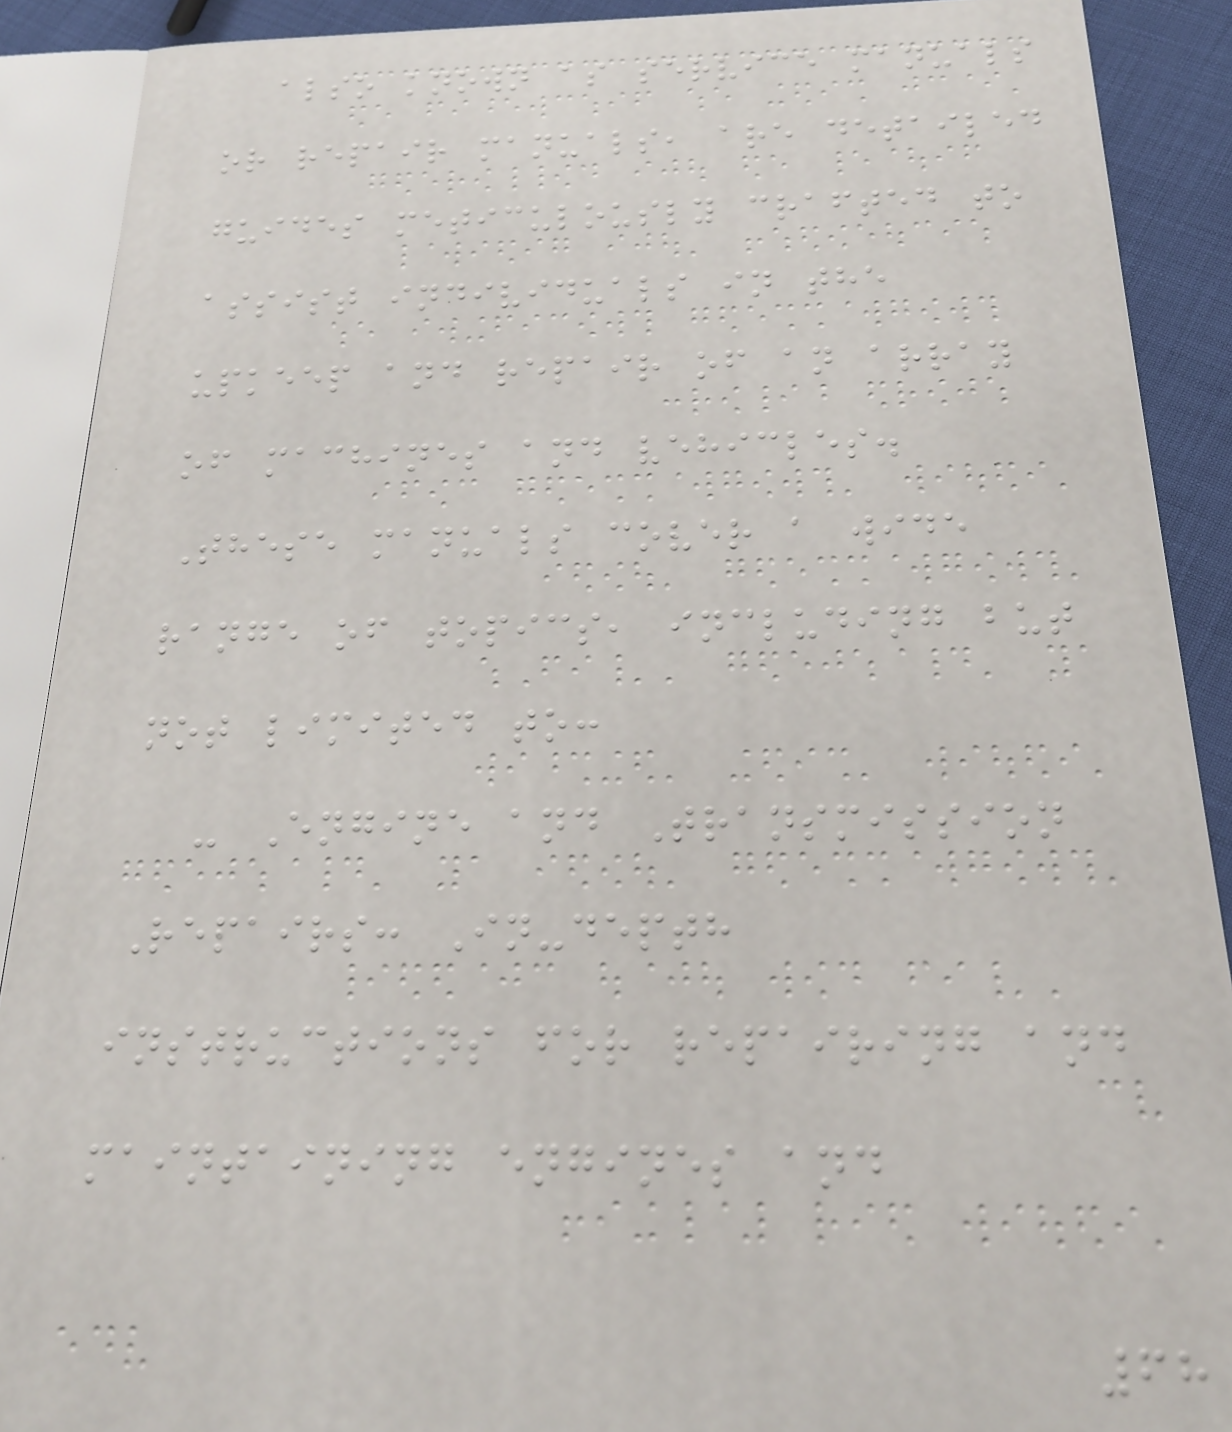also known as service manuals
or repair manuals, are detailed
guides meticulously crafted to
assist individuals in the
upkeep and repair of an array
of machines and vehicles.
These manuals cover a wide
range of topics, including but
not limited to:
- Engine and Transmission
Repairs: In-depth
instructions for repairing and
maintaining engines and
68
